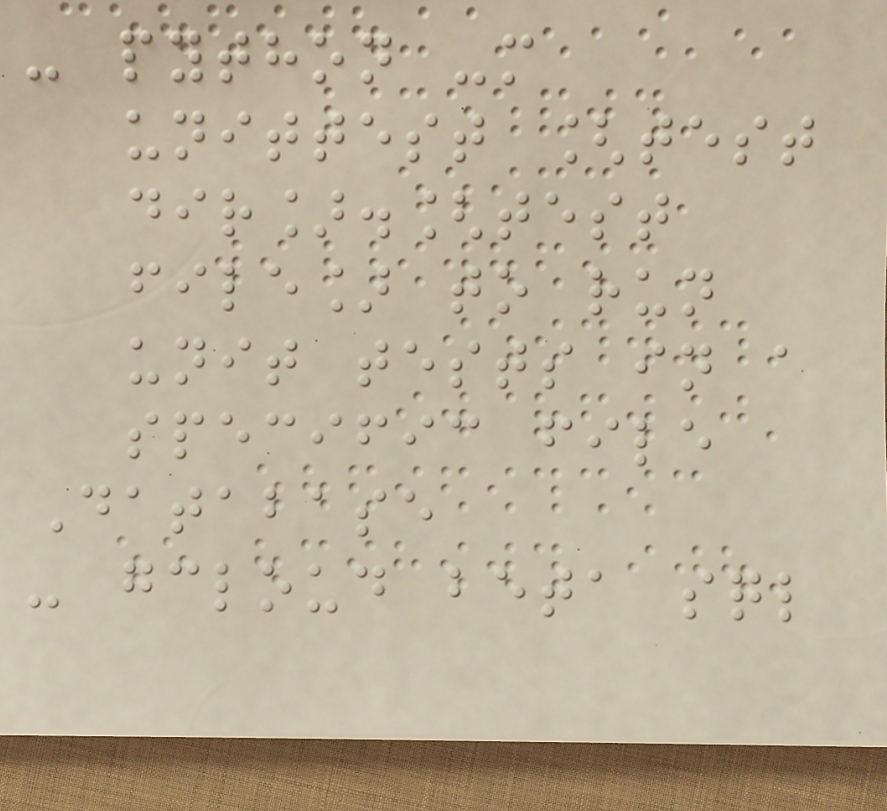- python -m
unittest [test
dir].[test
file] to run
unit tests in a
specific file
Database
- gcloud beta sql
